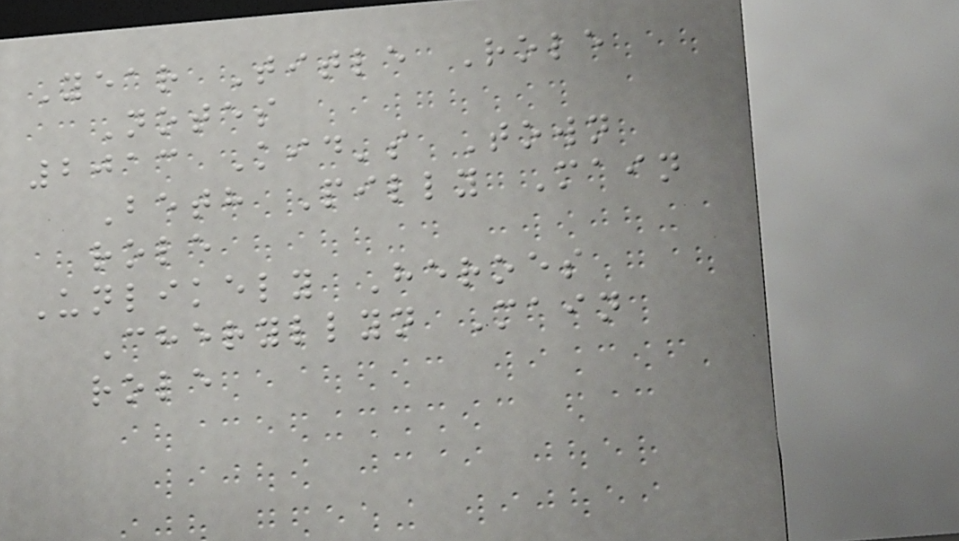Year Title Role
Notes
2013 Kid's Town
Beth Pilly Main
role
Unlikely Heroes
Cheryllyn Main
role
